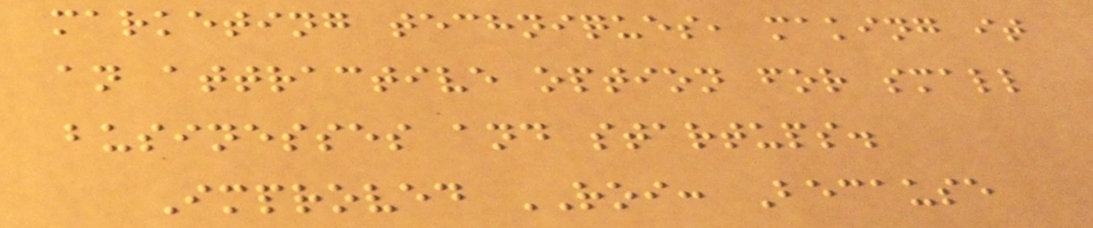marketing techniques, making it
an attractive option for small
businesses and startups.
Improved ROI: Because
